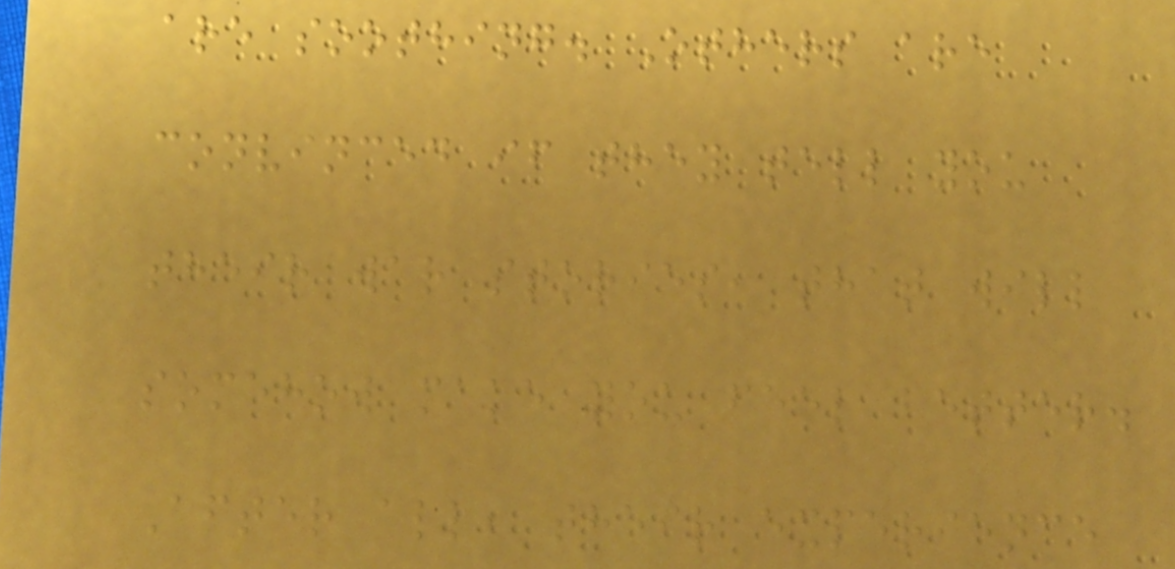are soothing. Others are
convinced if they tell you
their war stories, that will
somehow make you feel better.
After all, their experience
